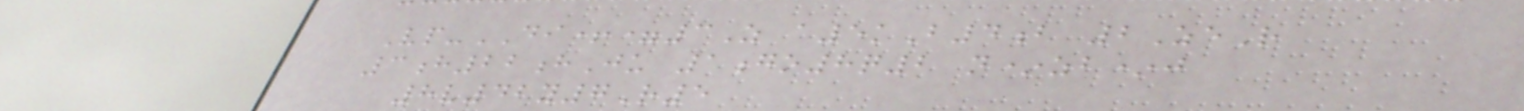Vp-DI+=3Z a5kB4b 2ZeR
3h22hJu 1go8q2 n*zb*j
8v42y7R5
